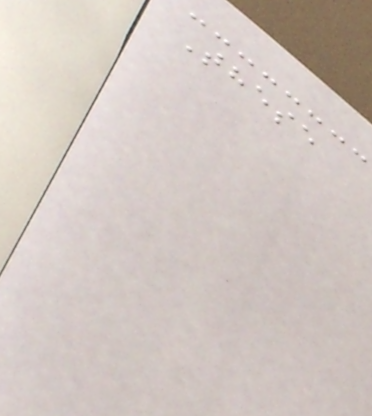These
